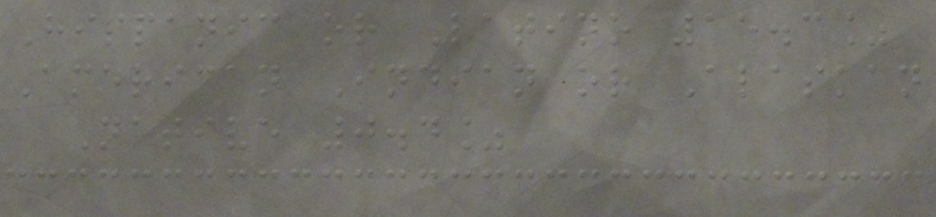Hispanic or Latino 15.3%
American Indian or Alaskan
Native 0.4%
